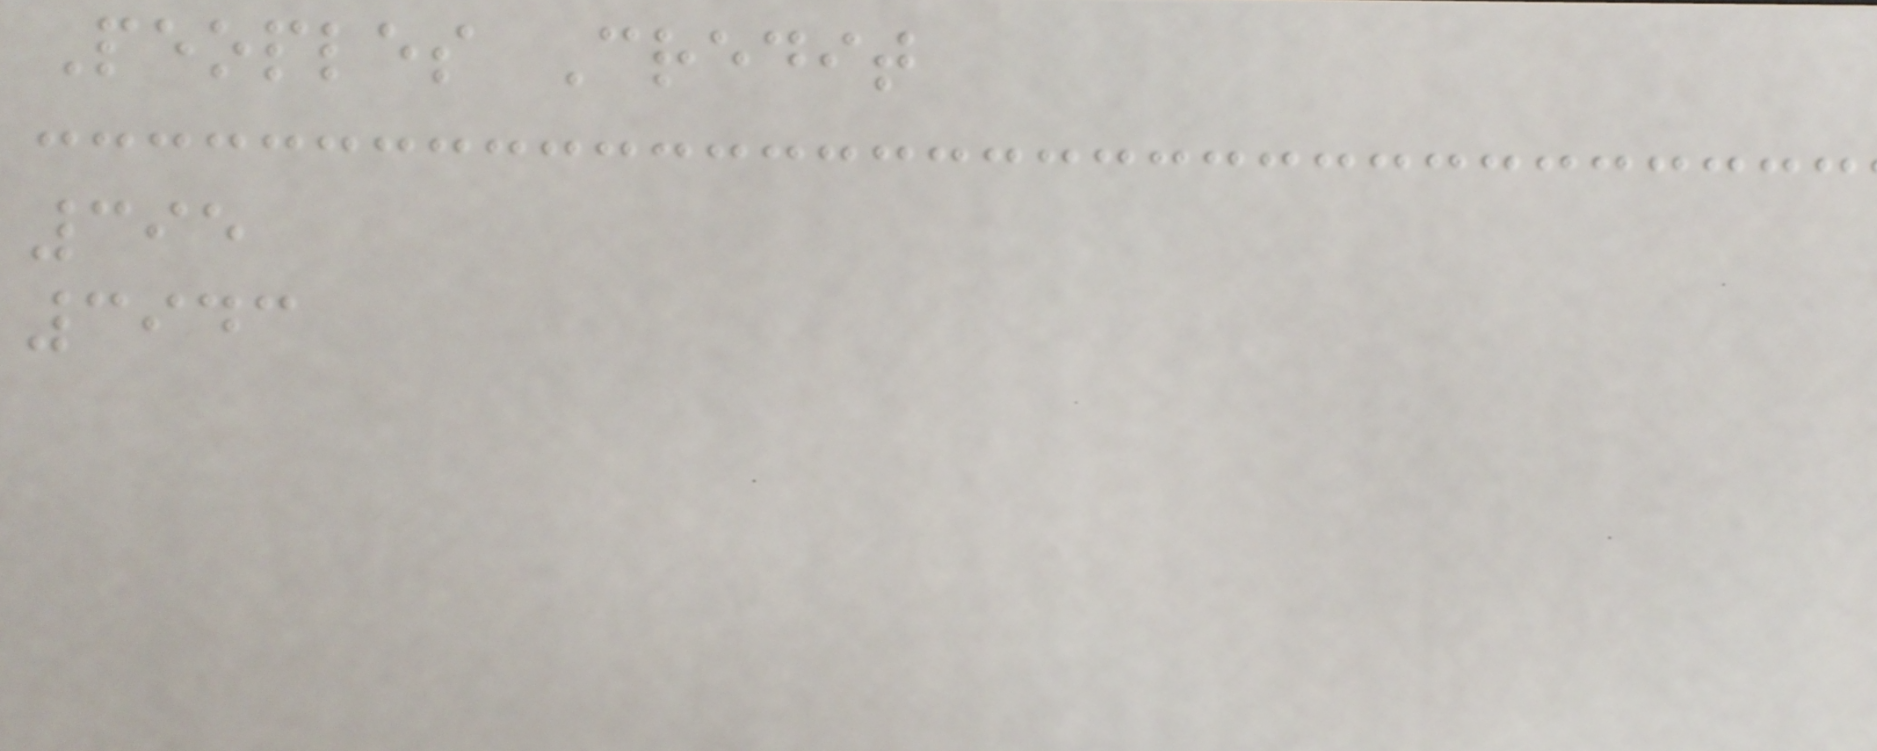Peoples Credit
395
3943
